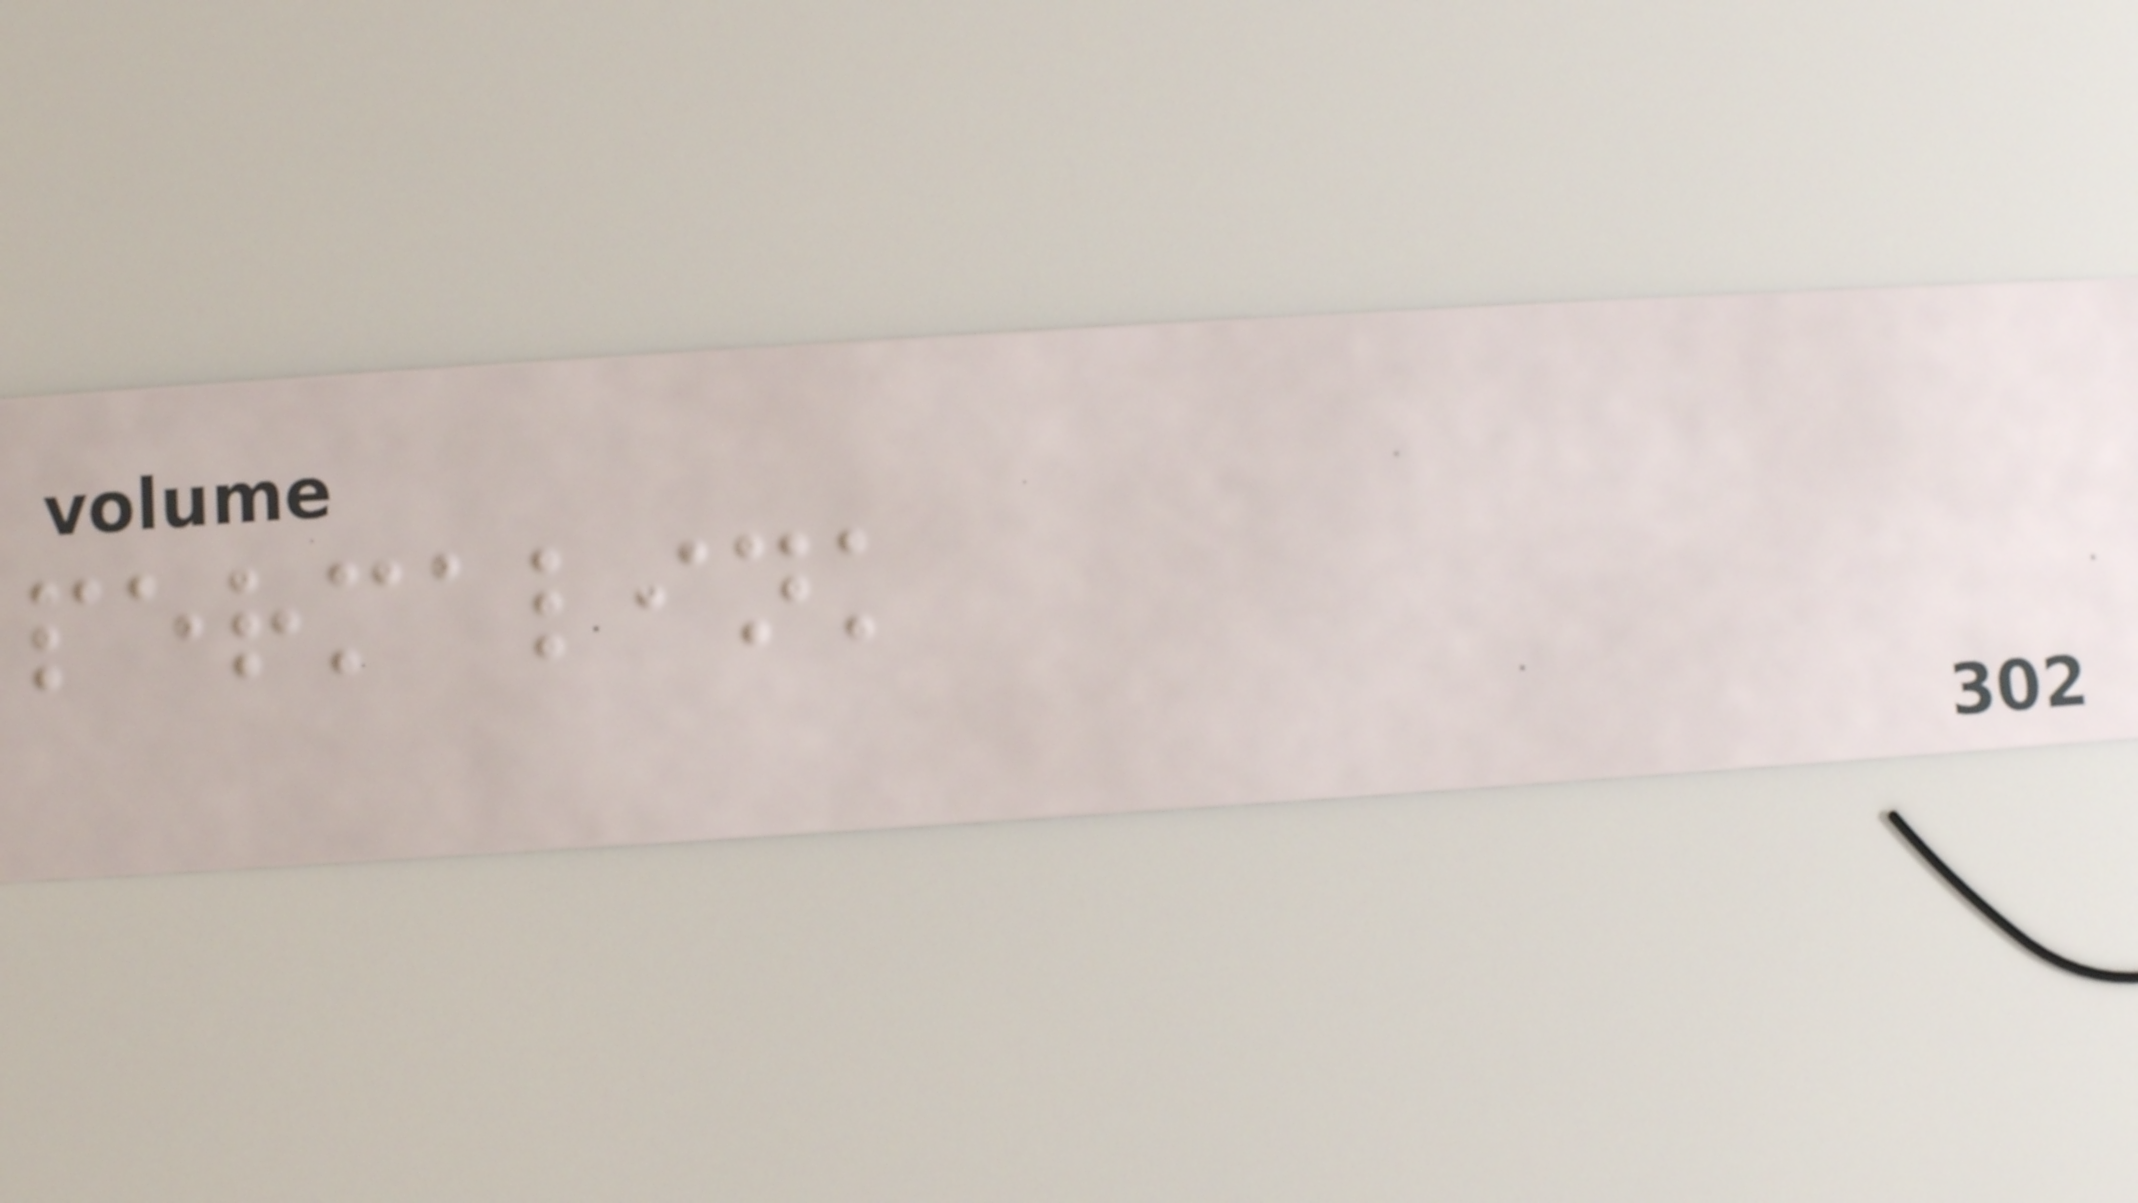permalink
